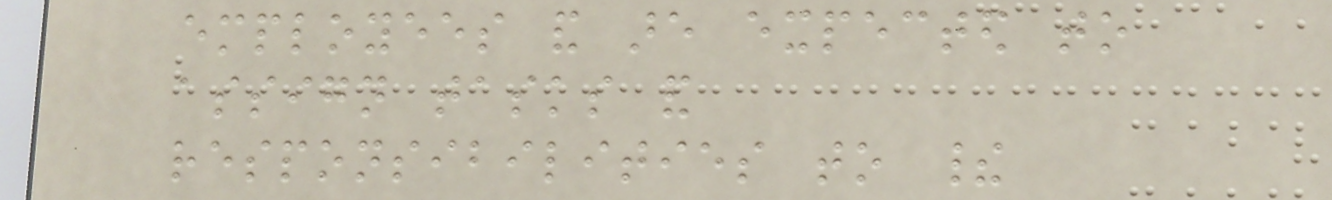employees and are expected to
assign tasks and
responsibilities to their
